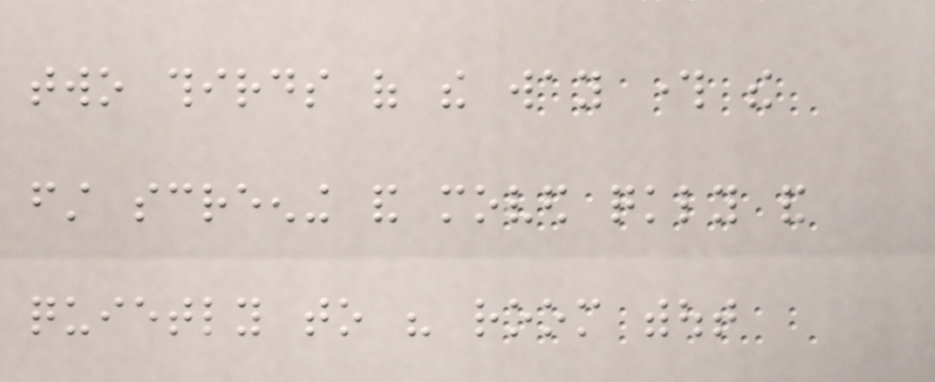two thirds of the way through the
first screening and moved quickly and
quietly to his room without
